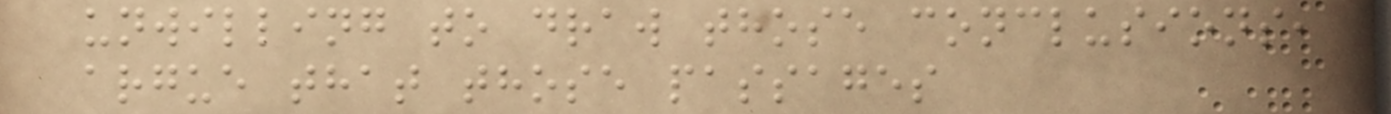unwilling to draw those conclusions,
argue that those passages
